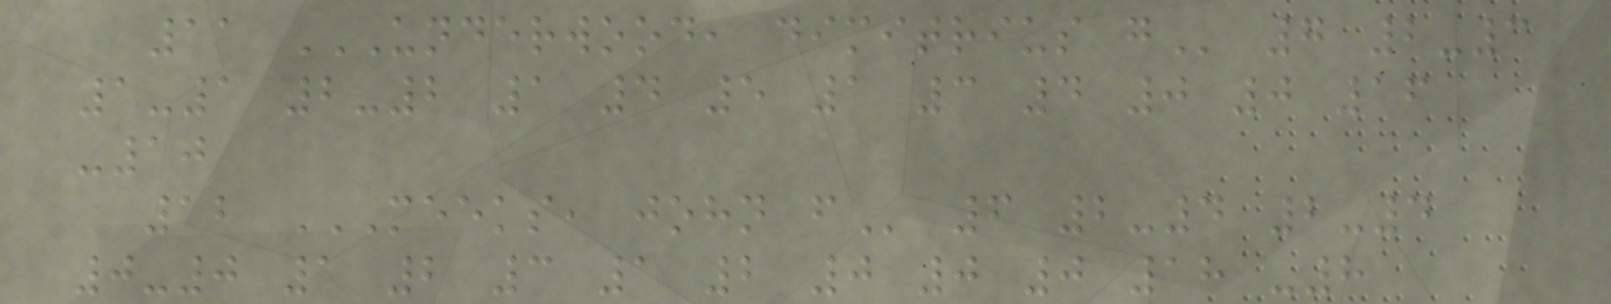11 UNDERWOOD, DIMITRIUS G 7 2-3
1-1 2-2 1 4 5 1 3 4 0 0 16
-10
12 MEEKS, JOHN F 6 2-4 2-4
0-0 1 2 3 1 2 0 0 0 18 -8
